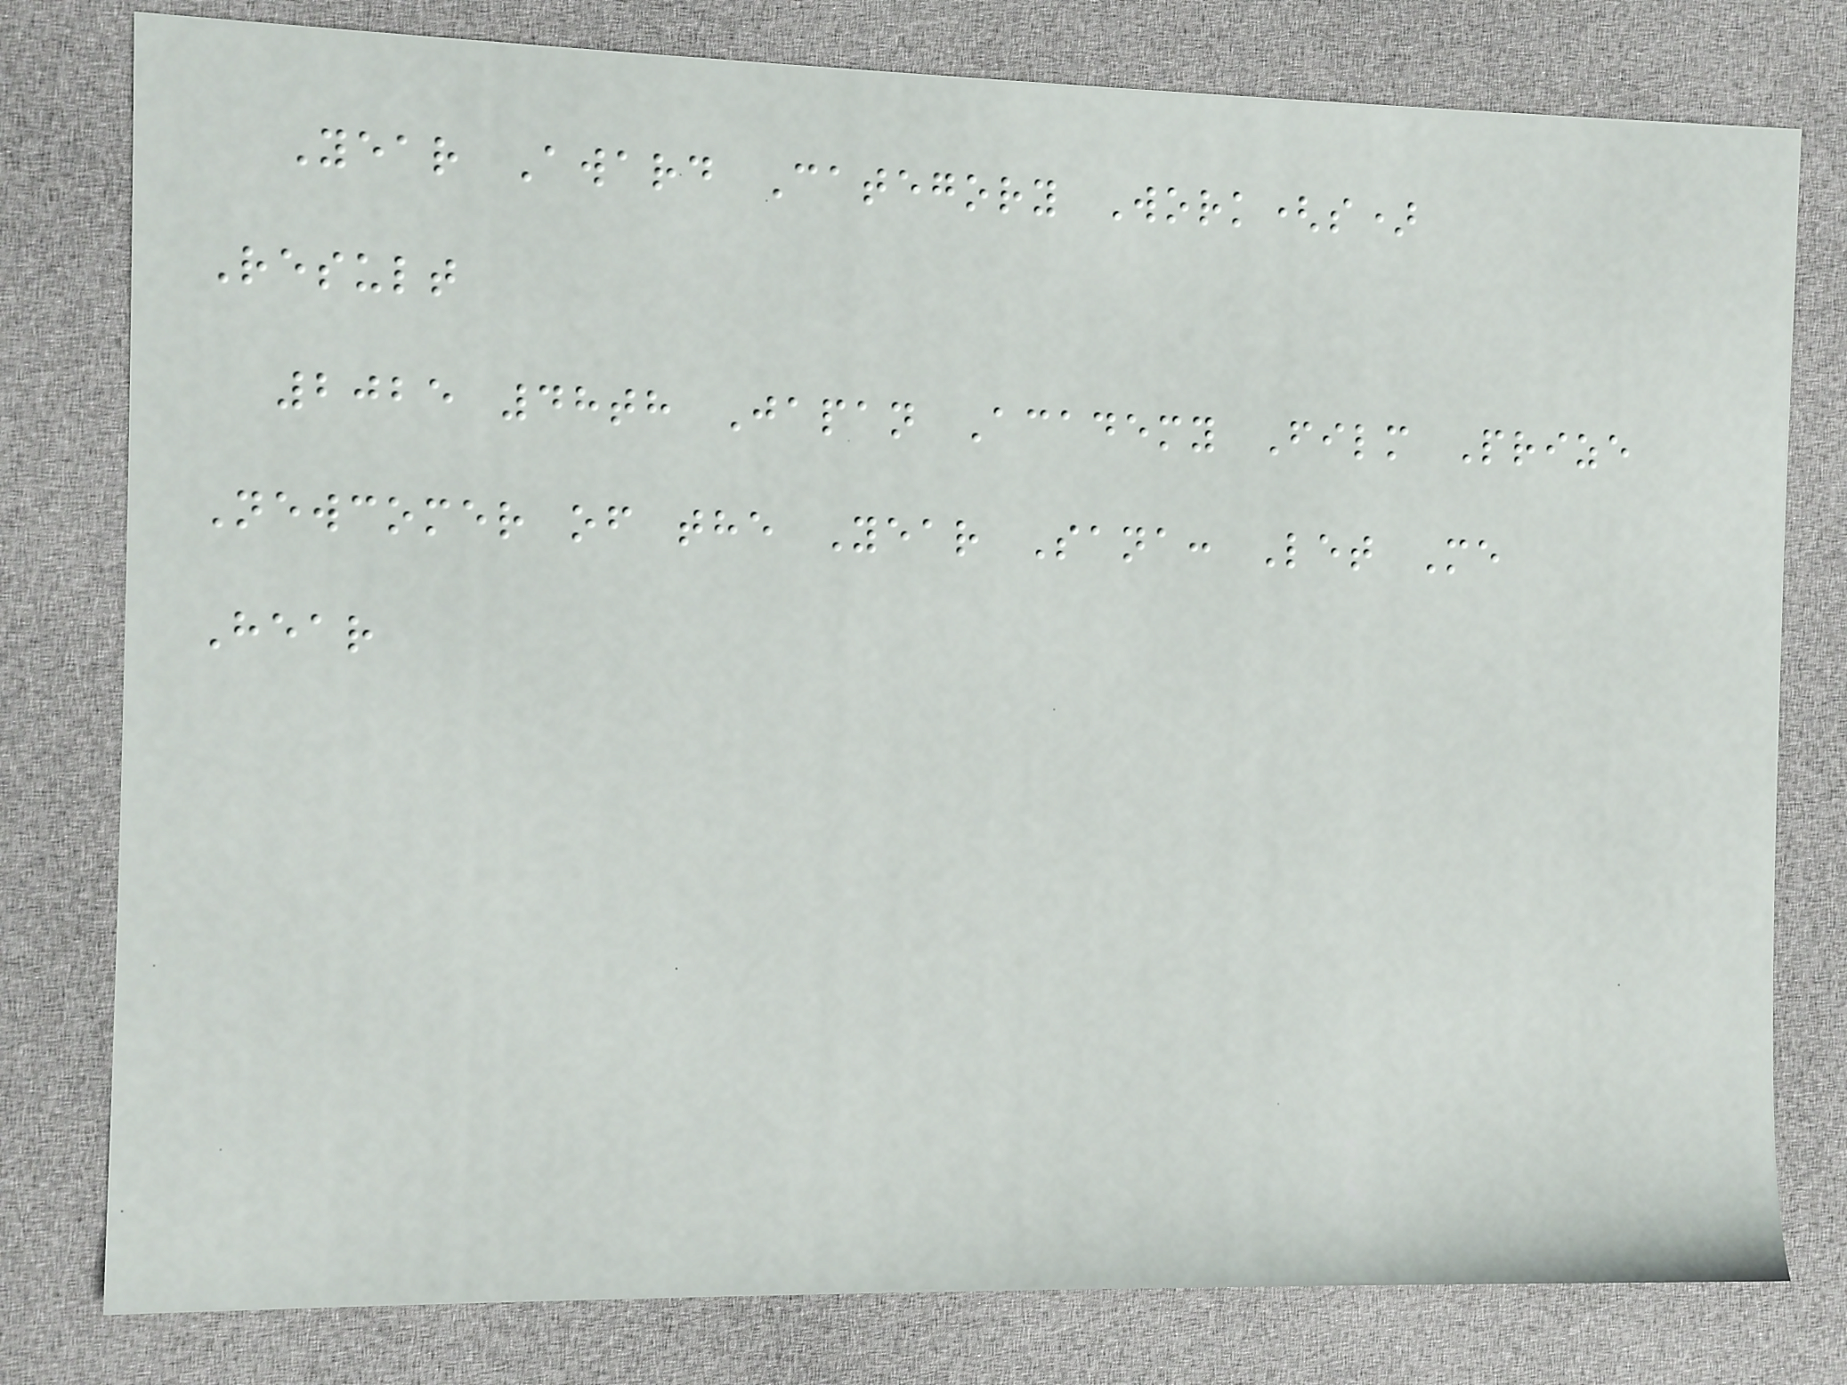Year Award Category Work(s)
Result
2025 48th Japan Academy Film Prize
Newcomer of the Year Sana: Let Me
Hear
